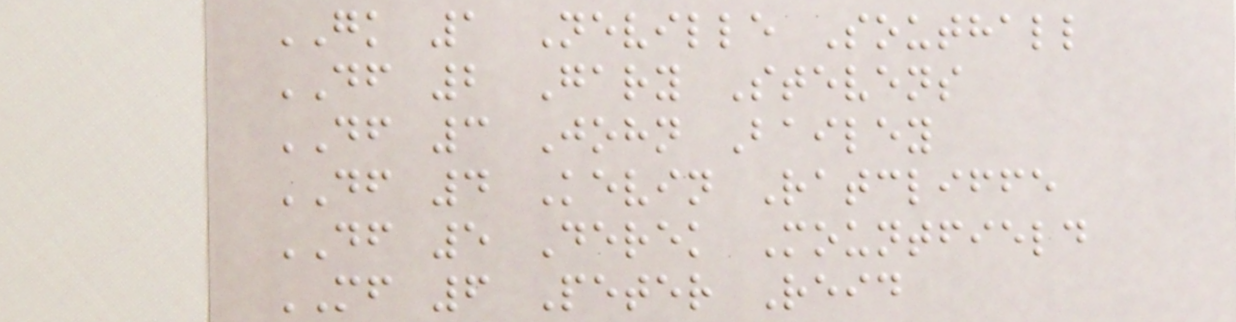GK 1 Neville Southall
DF 2 Gary Stevens
DF 3 John Bailey
DF 4 Kevin Ratcliffe
DF 5 Derek Mountfield
MF 6 Peter Reid
